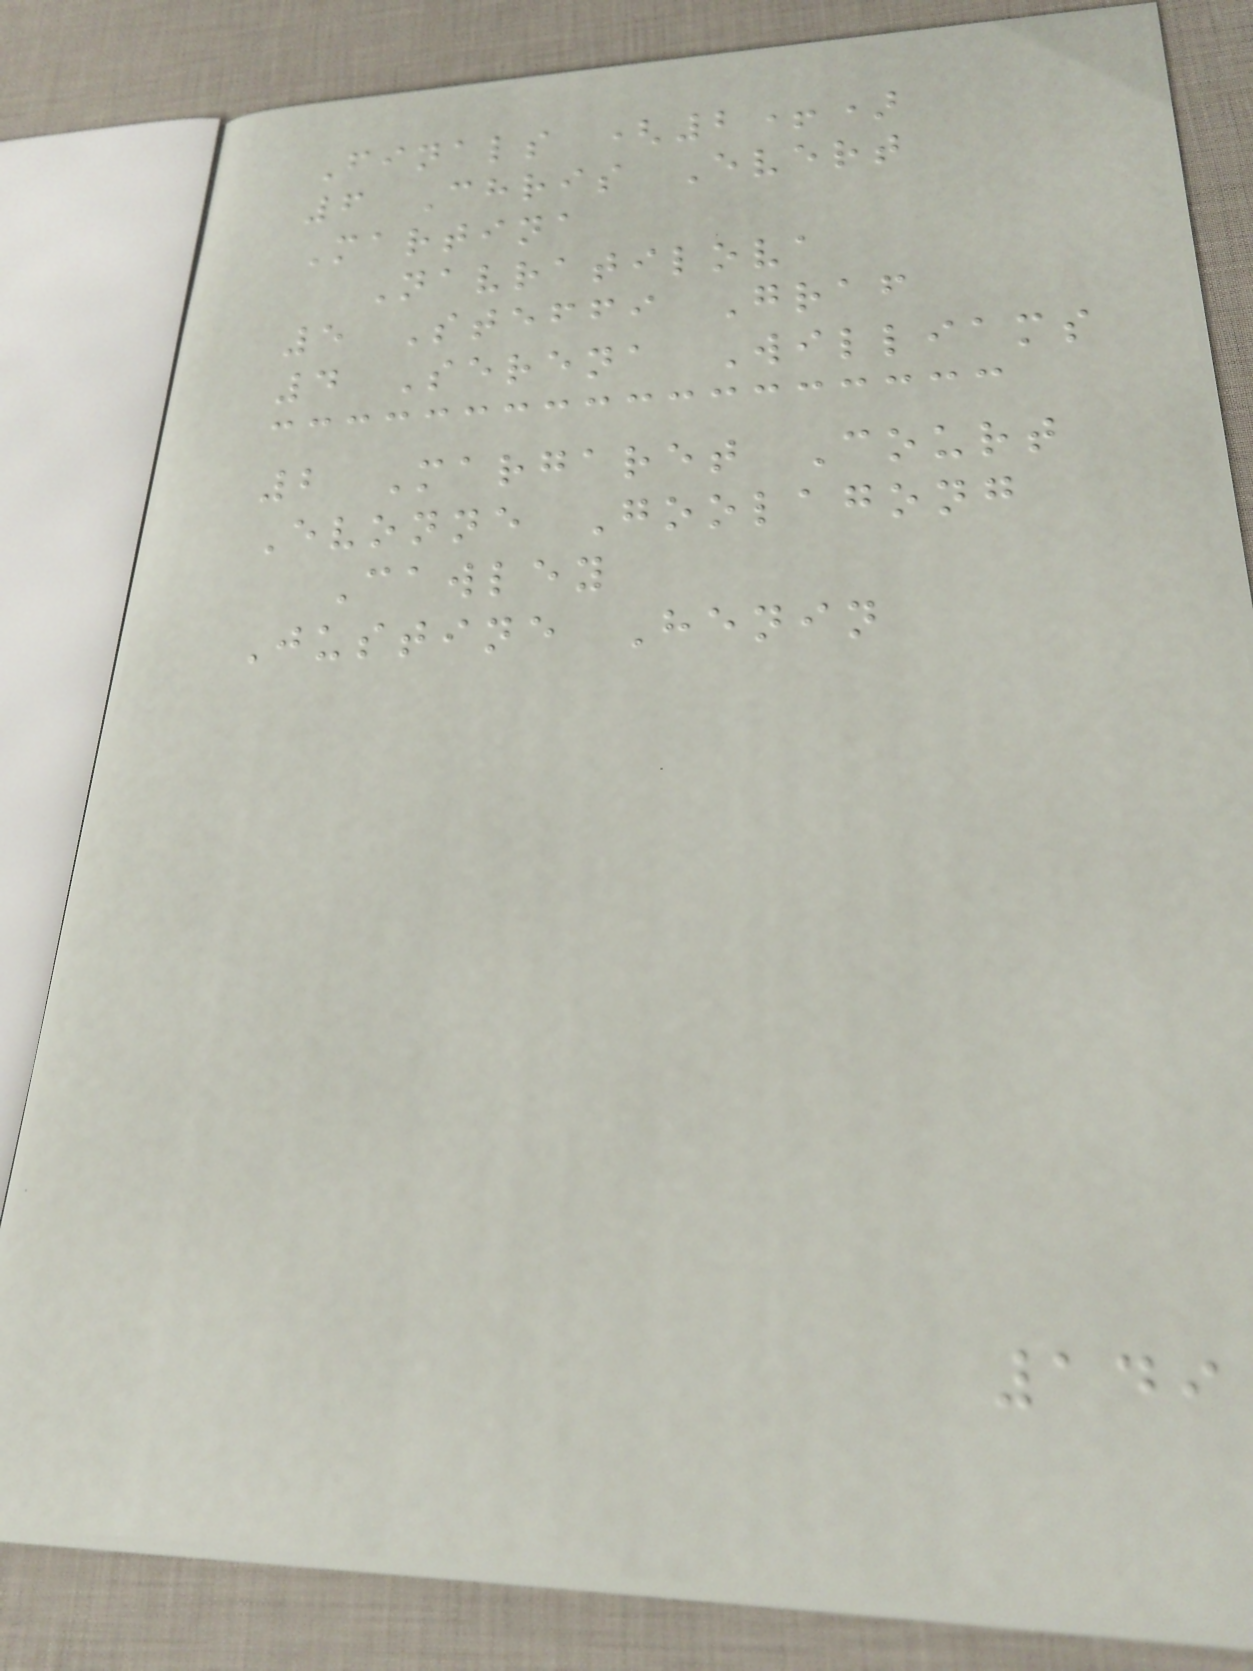Finals (2+)
6 Chris Evert
Martina
Navratilova
5 Steffi Graf
4 Serena Williams
2 Margaret Court
Evonne Goolagong
Cawley
Justine Henin
149
